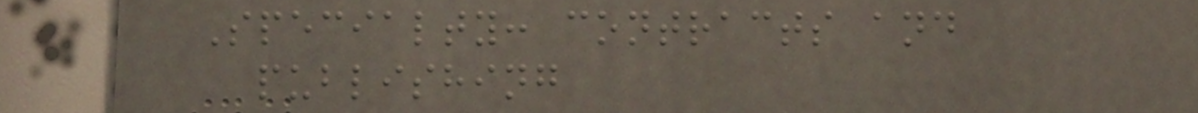Specialty: contracts and
publishing
